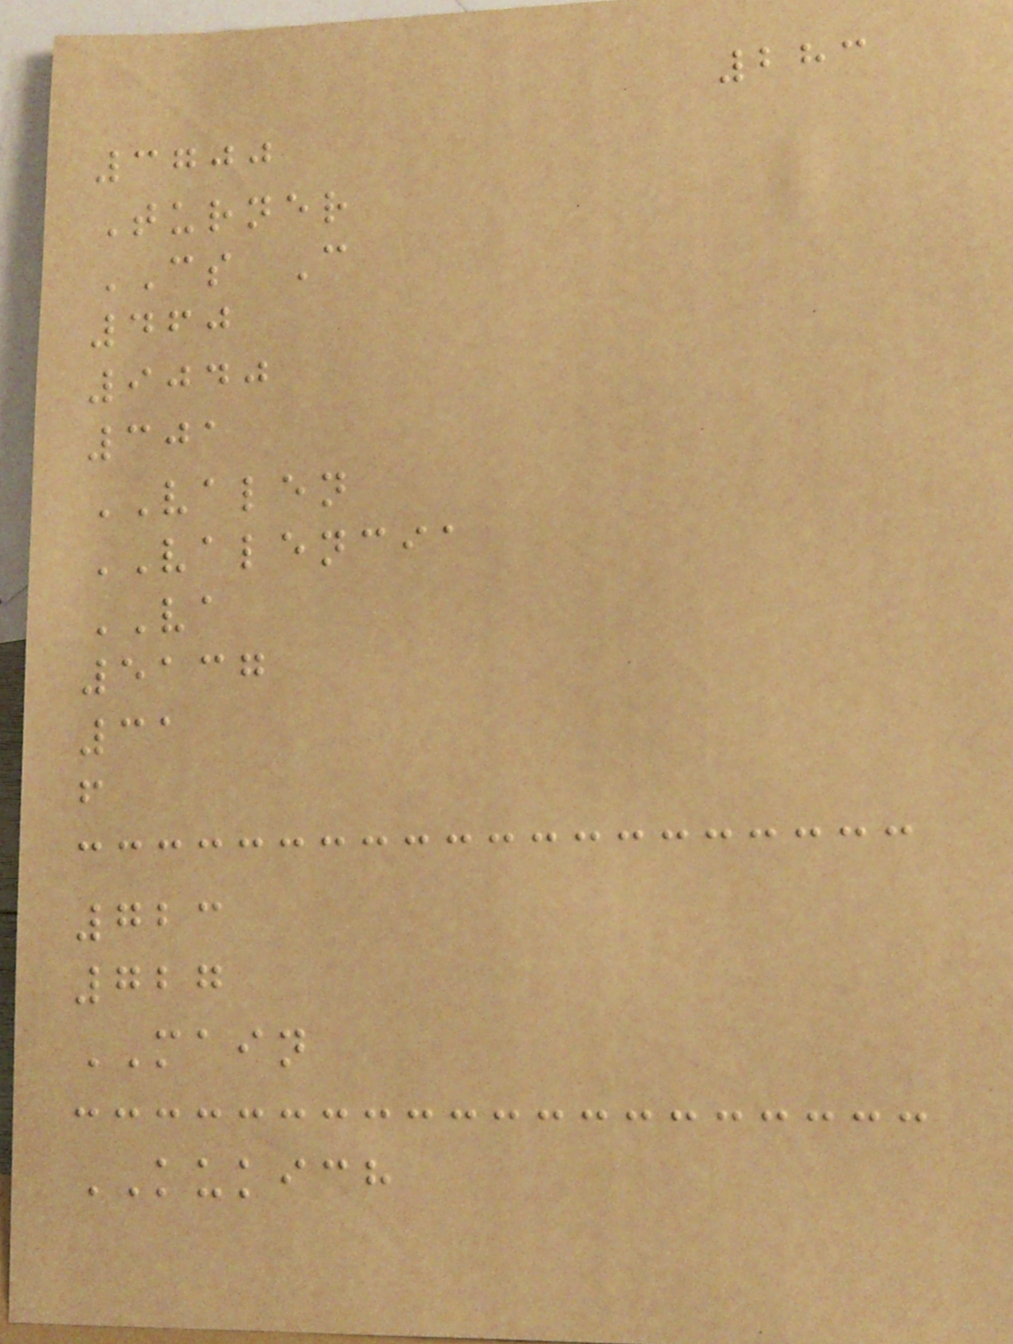283
3700
Turner
CS C
460
9040
301
VALEN
VALENCIA
VA
5137
31
f
723
727
MAIN
KUKICH
